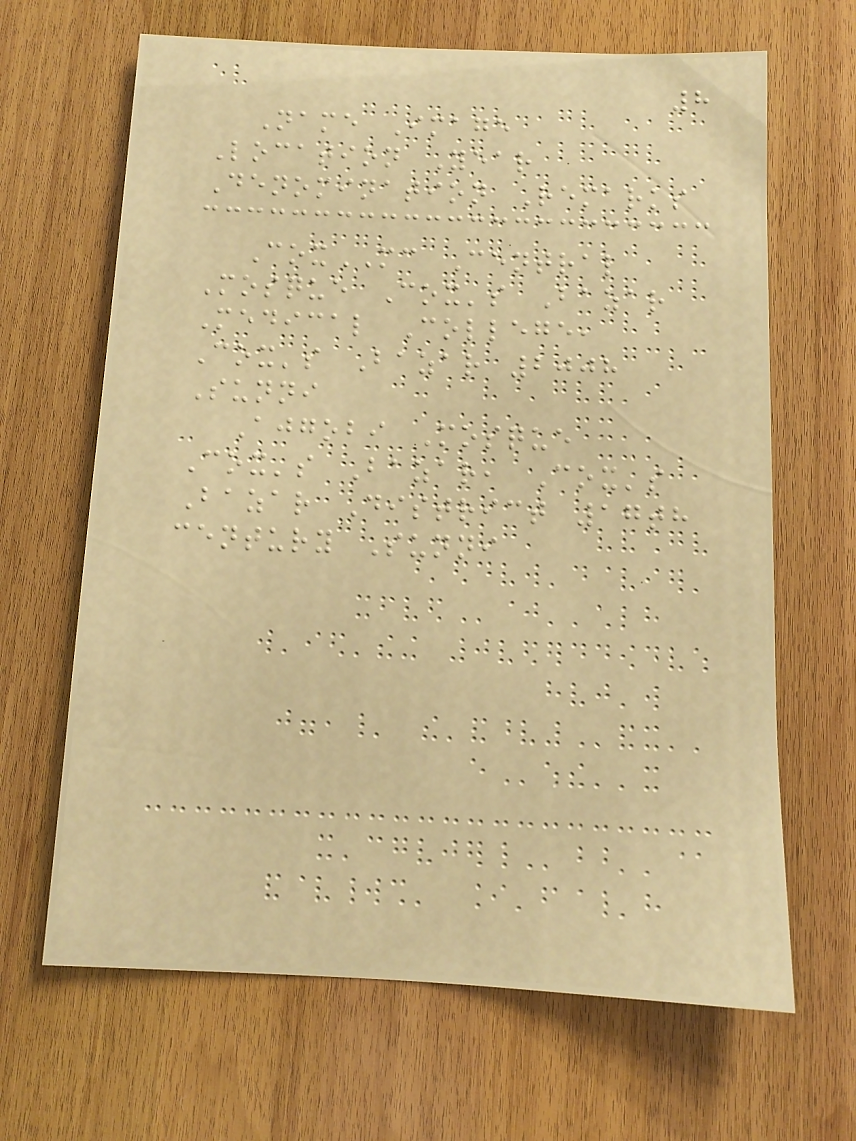8
Name Image
Location Year
Denomination Remarks
CoxMC Central
Mosque Cox's Bazar
Medical College,
Cox's Bazar 2008
Sunni
Ajgobi Mosque
Cox's Bazar, Cox's
Bazar District 17th
century Sunni
